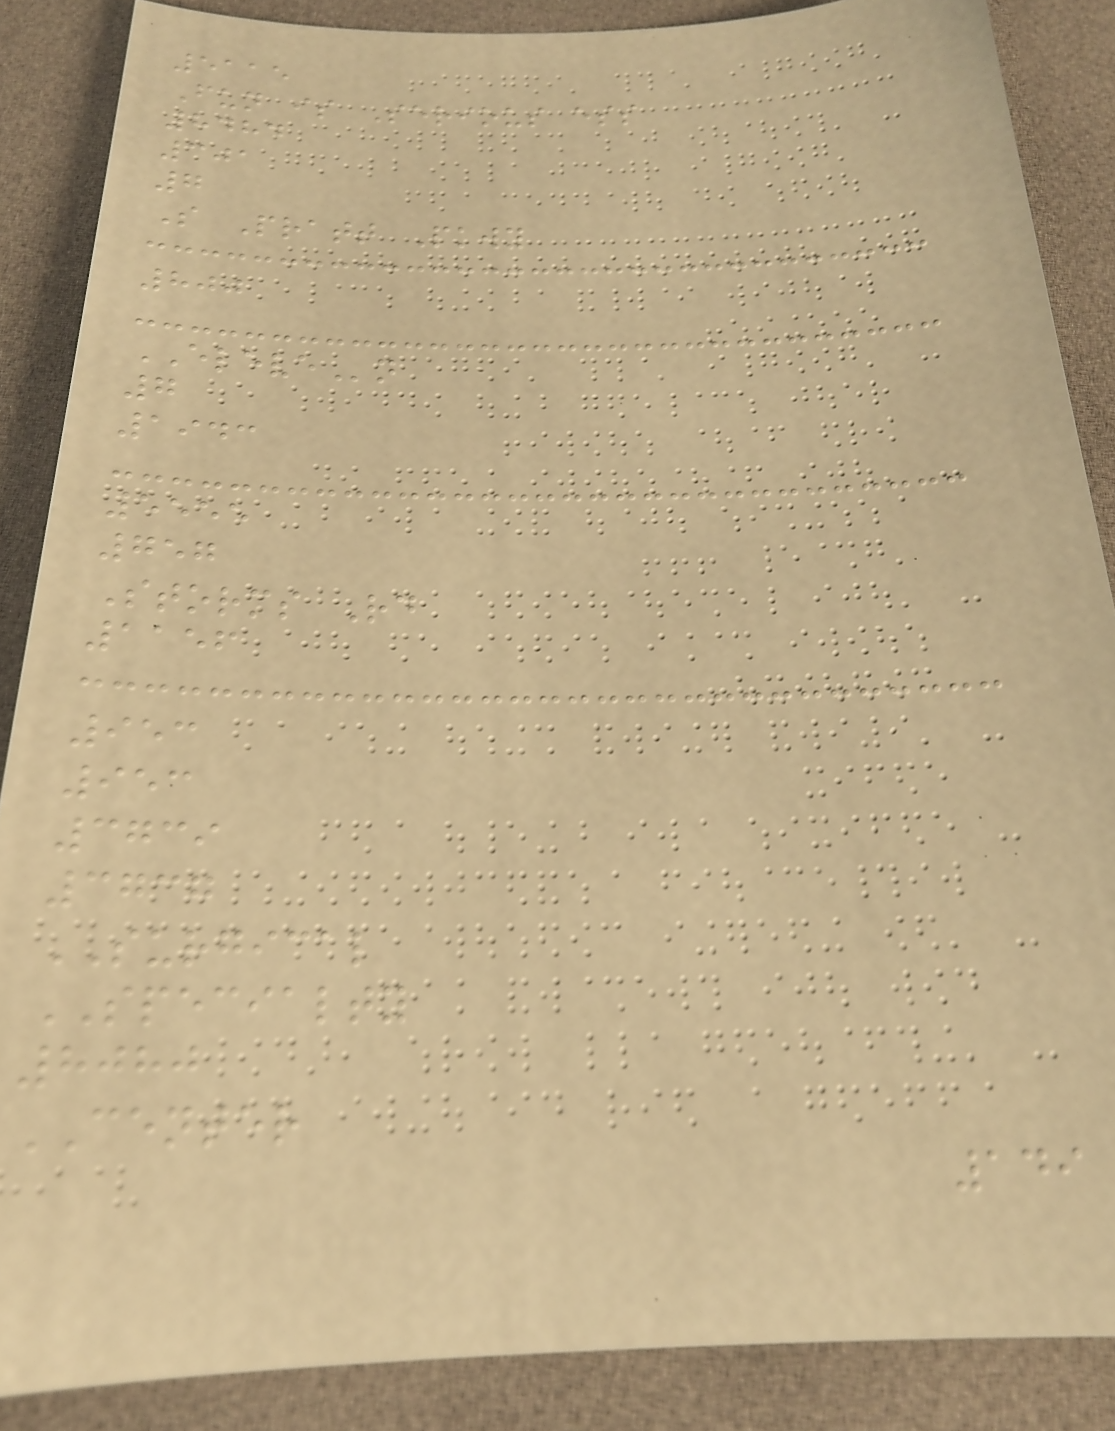5115
Fun is Serious ess
8484
301
7
S Pratt Pkwy
800
ELEVEn
7
1943
5555
757
Storms Rd
1156
953
953
3739
3737
SURGICAL
SPECIALTY
8080
CENTER
149
